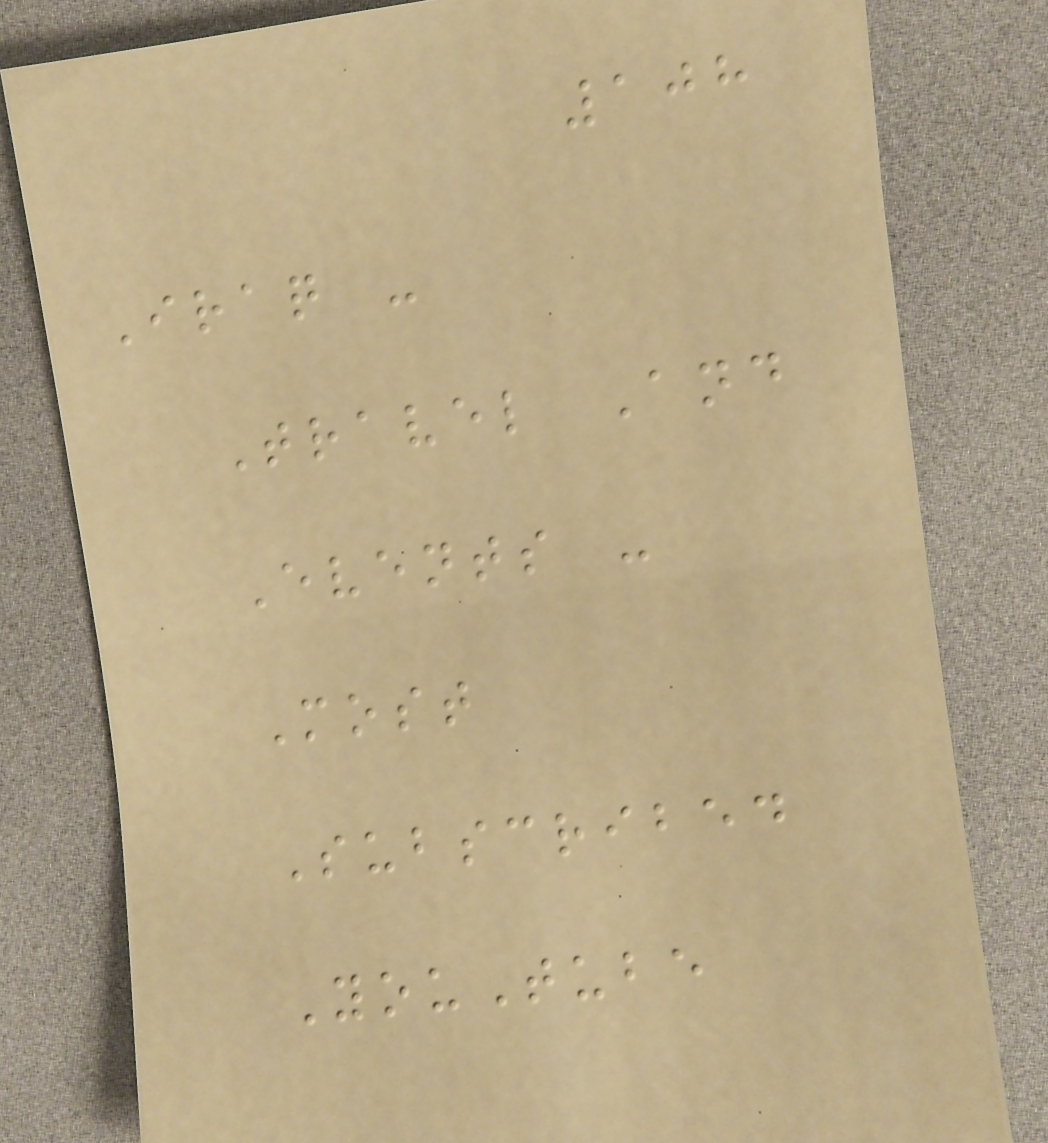108
Iraq -
Travel And
Events -
Most
Subscribed
YouTube
